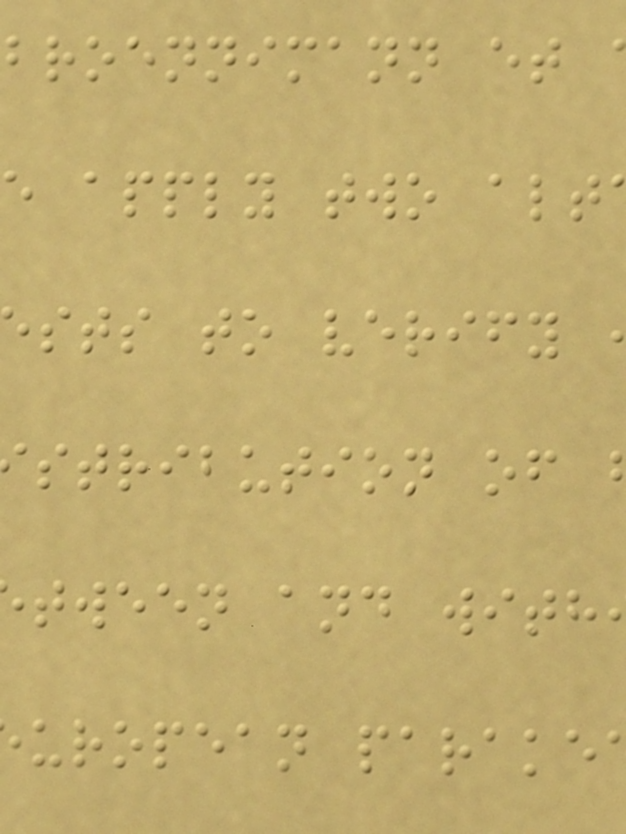broennimann et
e apply two alt
sts to verify
stribution of
tween and with
uropean parake
